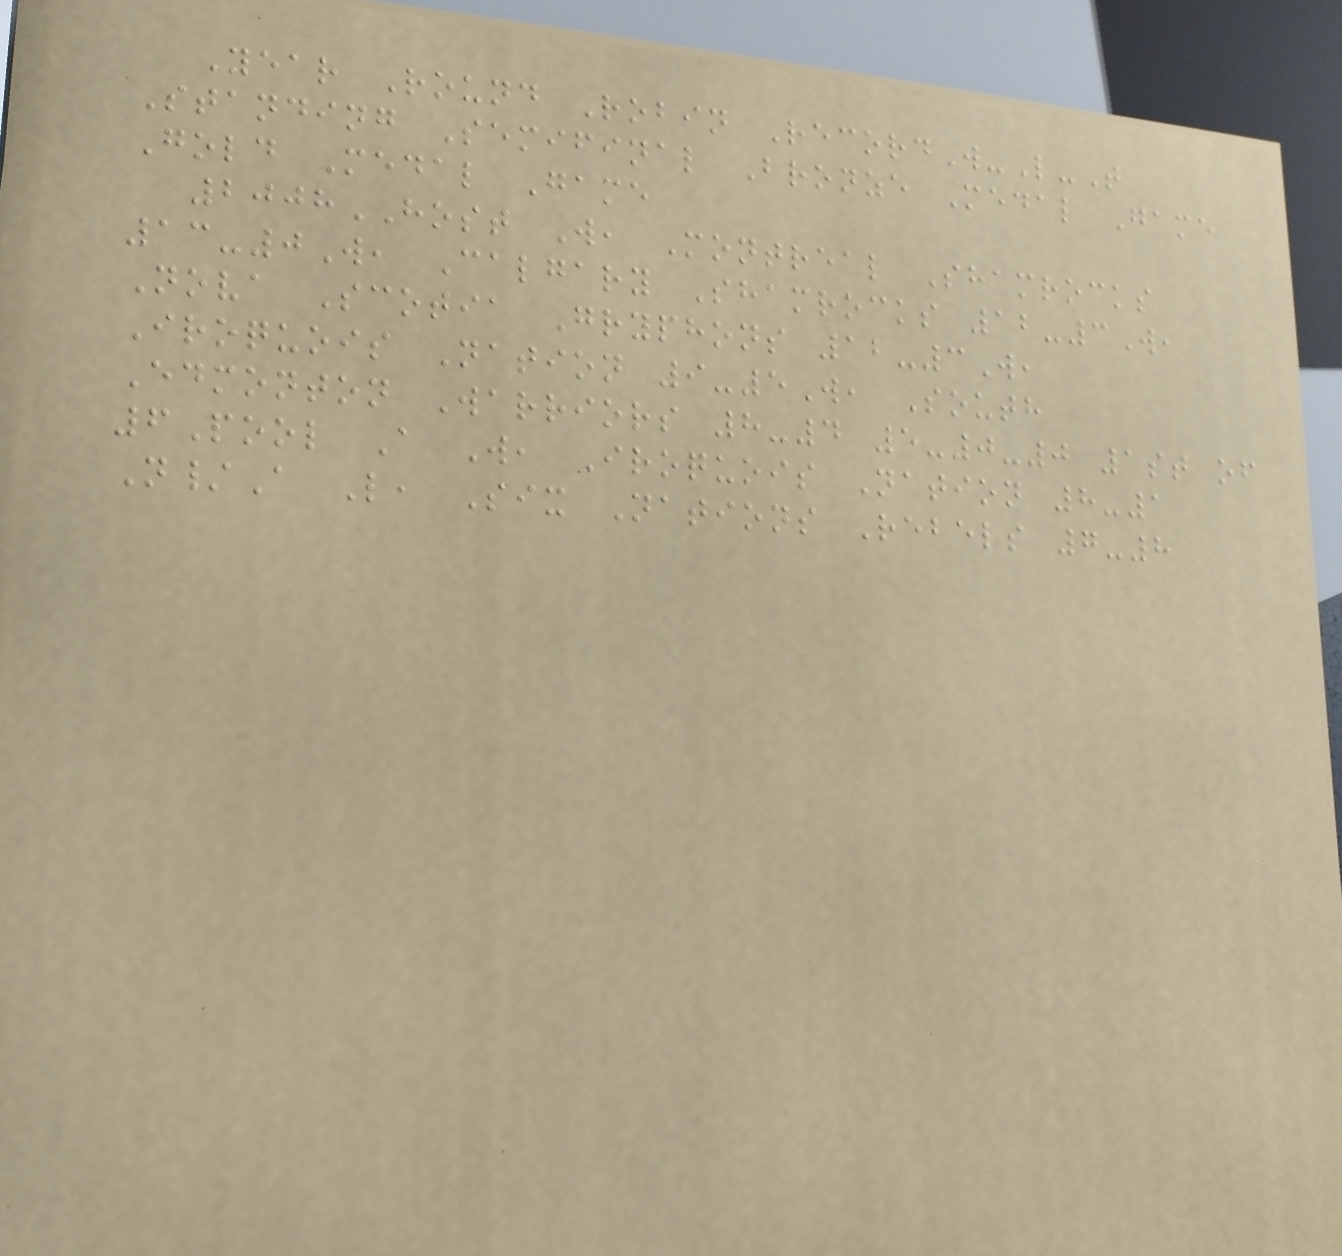Year Round Robin RecordW-L-T
Standing Semifinal Bronze Medal Game
Gold Medal Game
2008HOST W, Montreal Shamrocks
13-0W, Calgary Shamrocks 12-3W,
Nova Scotia Gryphons 12-3W,
Iroquois Nation 9-5W, South
Edmonton Warriors 8-4 5-0-0 1st of
6Pool A W, Iroquois Nation 8-1
N/A L, Six Nations Rebels 7-8
